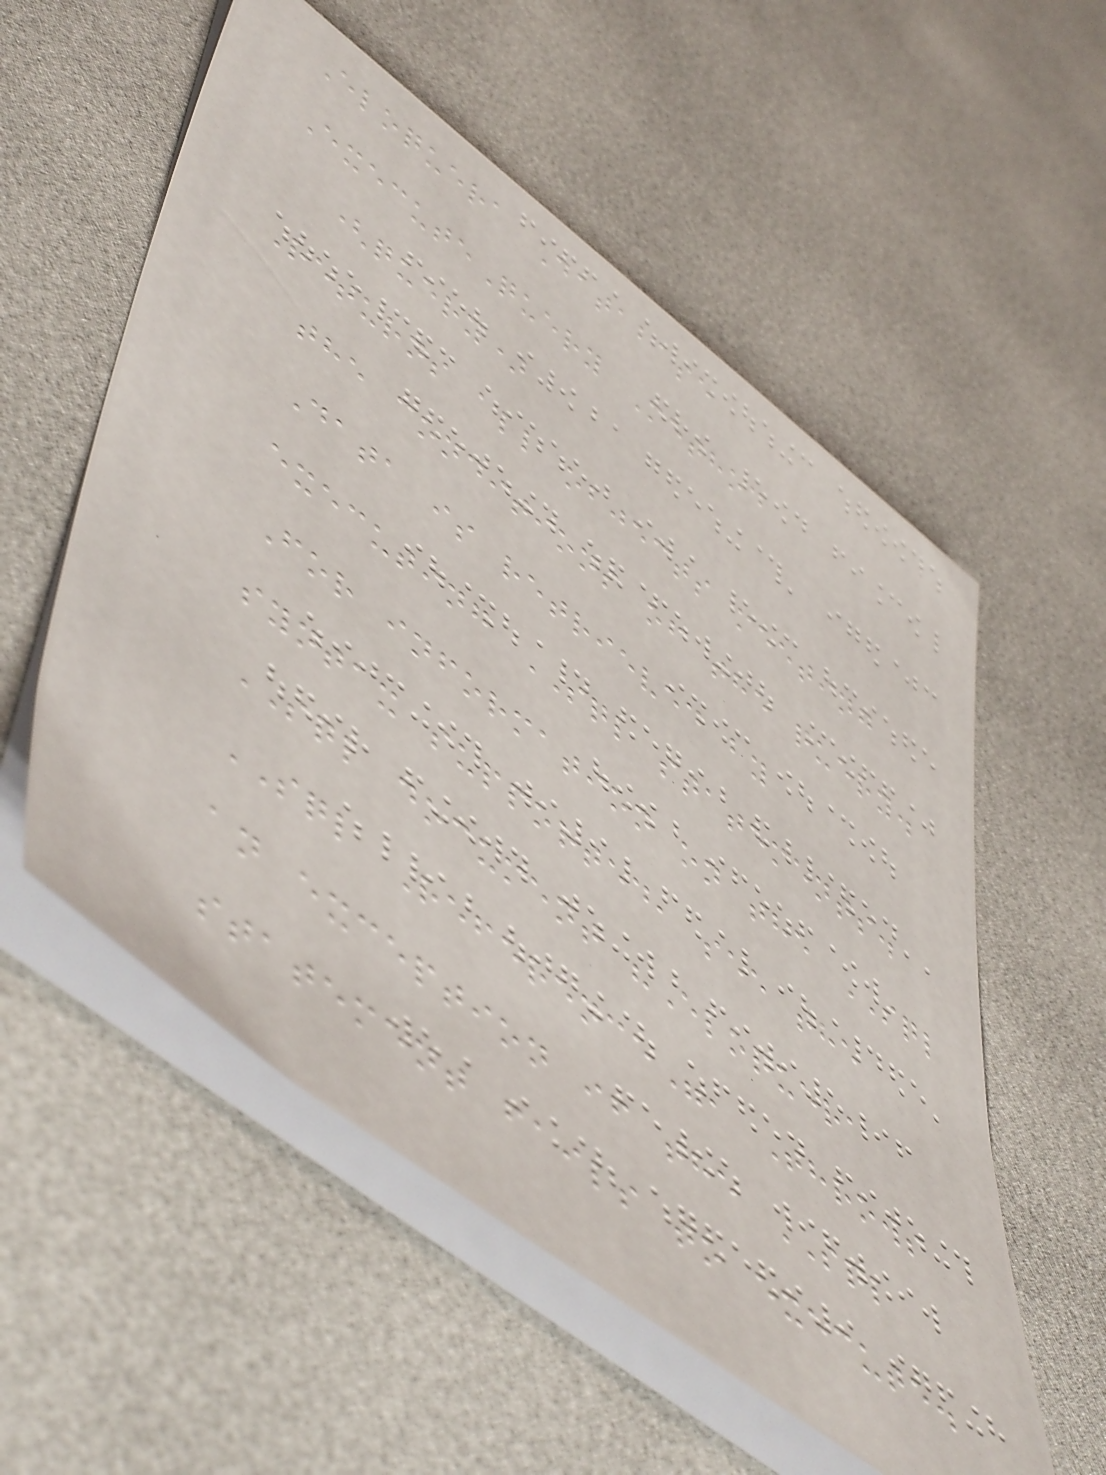Eloquera Database
ExecuteQuery Method
(query)
Returns all objects meeting
the conditions of the query.
Data is retrieved by
executing SQL statements.
For information on the SQL
syntax supported, see the
SQL document "Eloquera
SQL Reference", Throws
an exception if the SQL
statement fails to execute.
